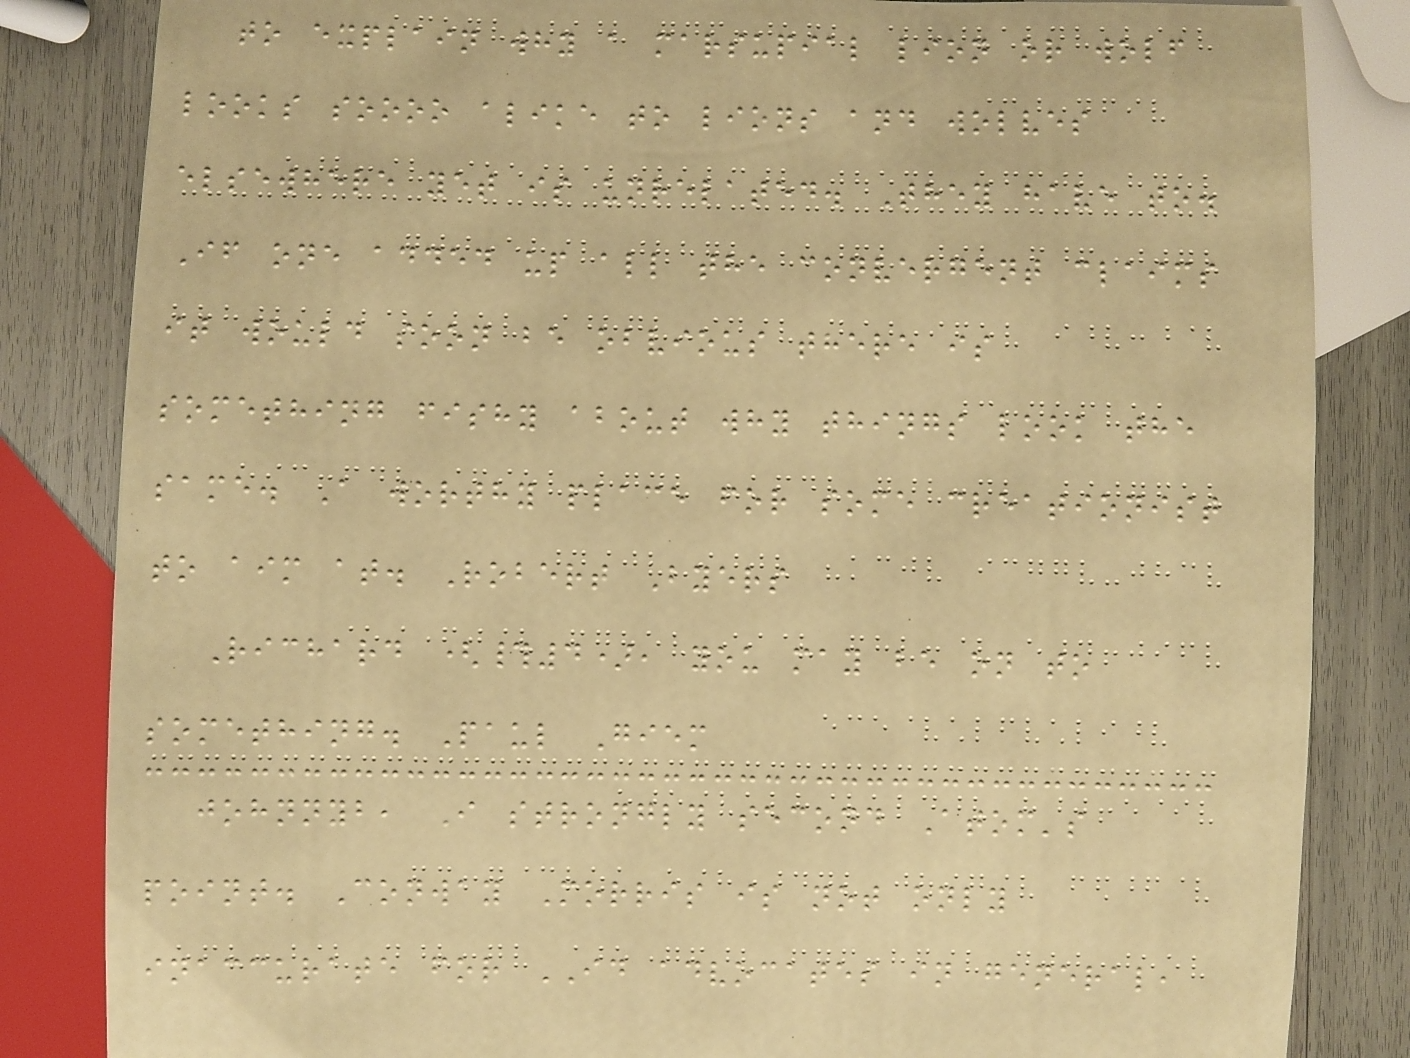to explain why a marsupial lion or wolf
looks soooo alike to lions and wolves
elsewhere yet is unrelated. They have to.
If one added up all the convergent claims
it would soon be obvious there is
something fishy about why things look the
same. A worthy place for some creationist
to aim at. Robert Byers
Richard (#4), you may be on to
something. Paul Giem
johnnyb, I strongly second Atom's
point. Conway Morris is not only
inaccurate for ID advocates in general,
